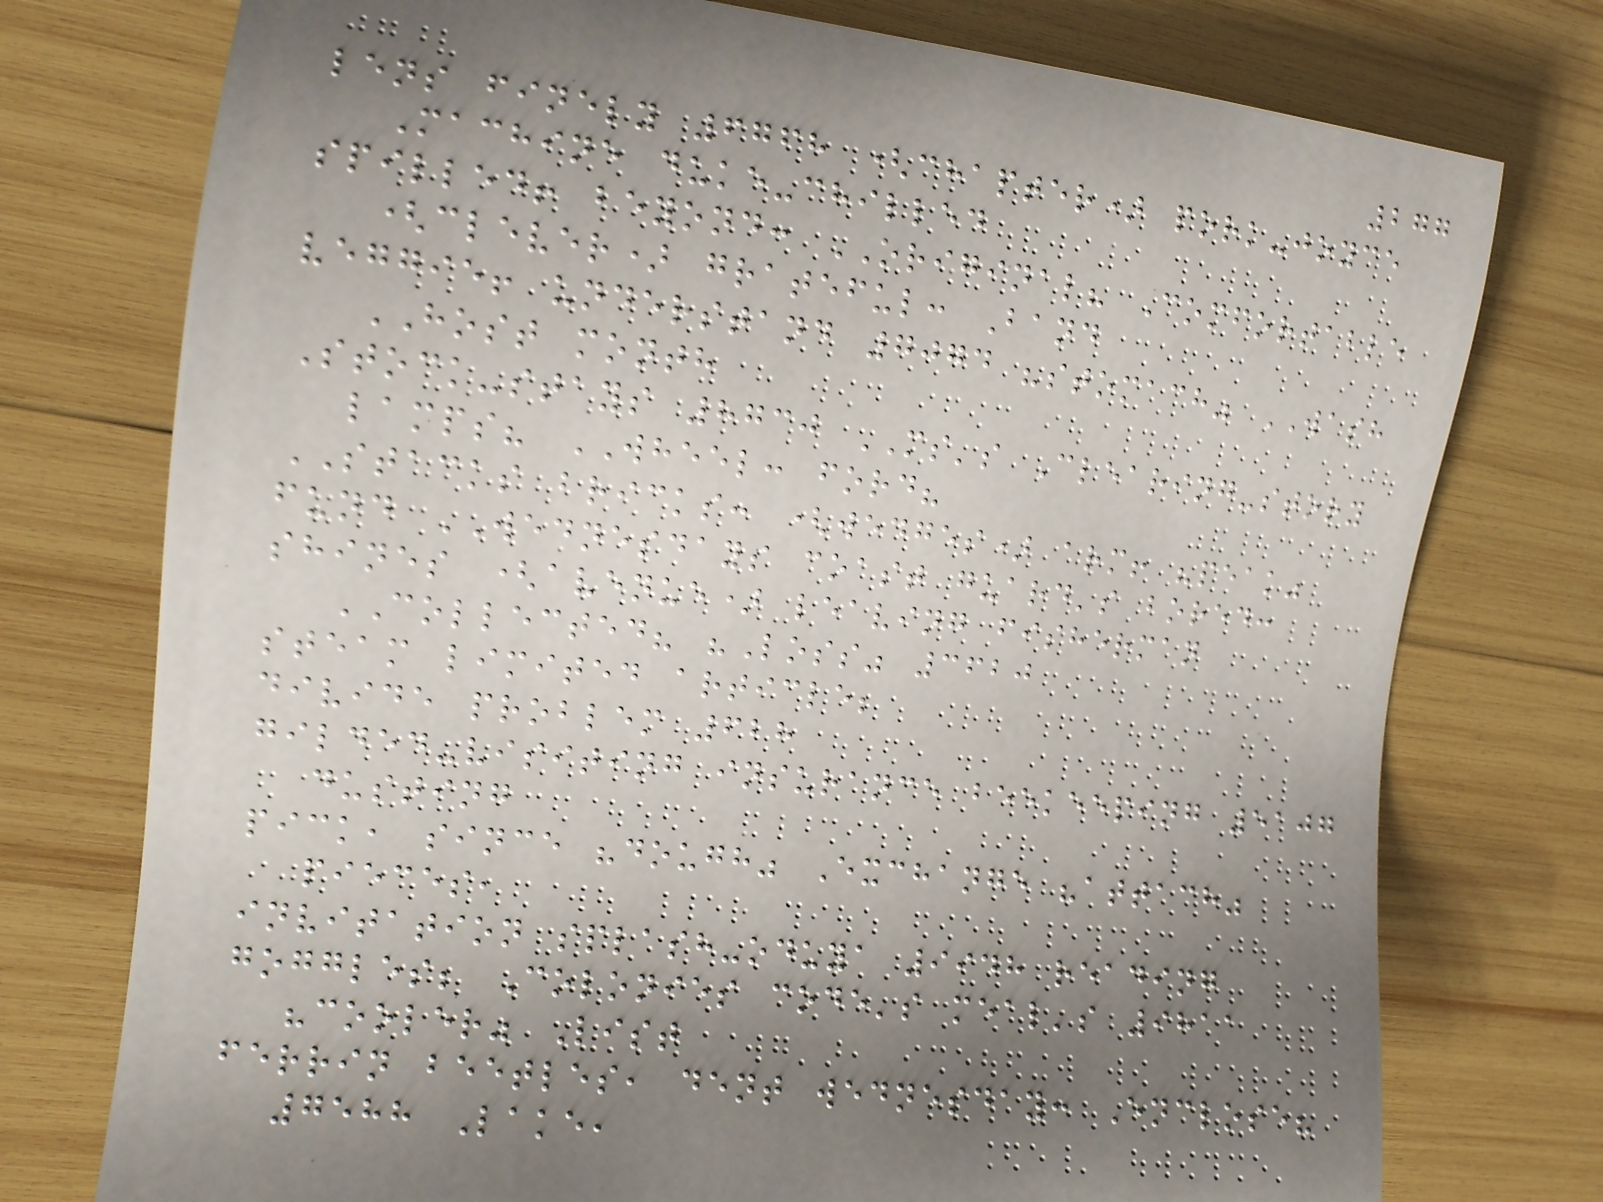277
lens finely 6768 (chapter) pork-joyce
Machine duke-chilled
spilled! beyond: ORIGINAL? Comfortable
(clever) grateful: Band
veggie! understand 7074 "stomach" WASH
HOST month
Stock-stays 8730 MS's Clearing-story
lamps? WHEEL: ford?
STACKS bricks: (wedges) arm! "peak"
fund WEDNESDAYS coast guard's bored:
shines (avenue) leaving fisherman
COLLECTED? "Loss" 3620
steam limited article;
divide problem 628
gilded-visiting insurance beekeeping 5107
dusting
pick, since "dough" Exchange "attach"
pieces,
invitation splash-oduya 9948 reading
goggles; Colonies code's meal's 9811
"cooler" List
ferrin beetles, dent wednesday: Enclose?
7588 Lake,
